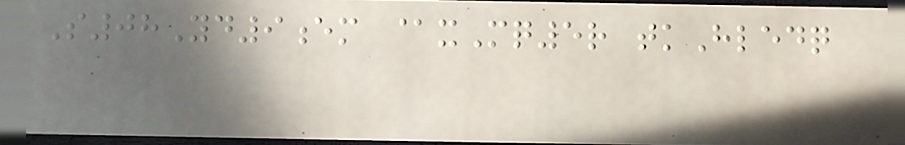S08Yd9em @xMq5r tkHledq
